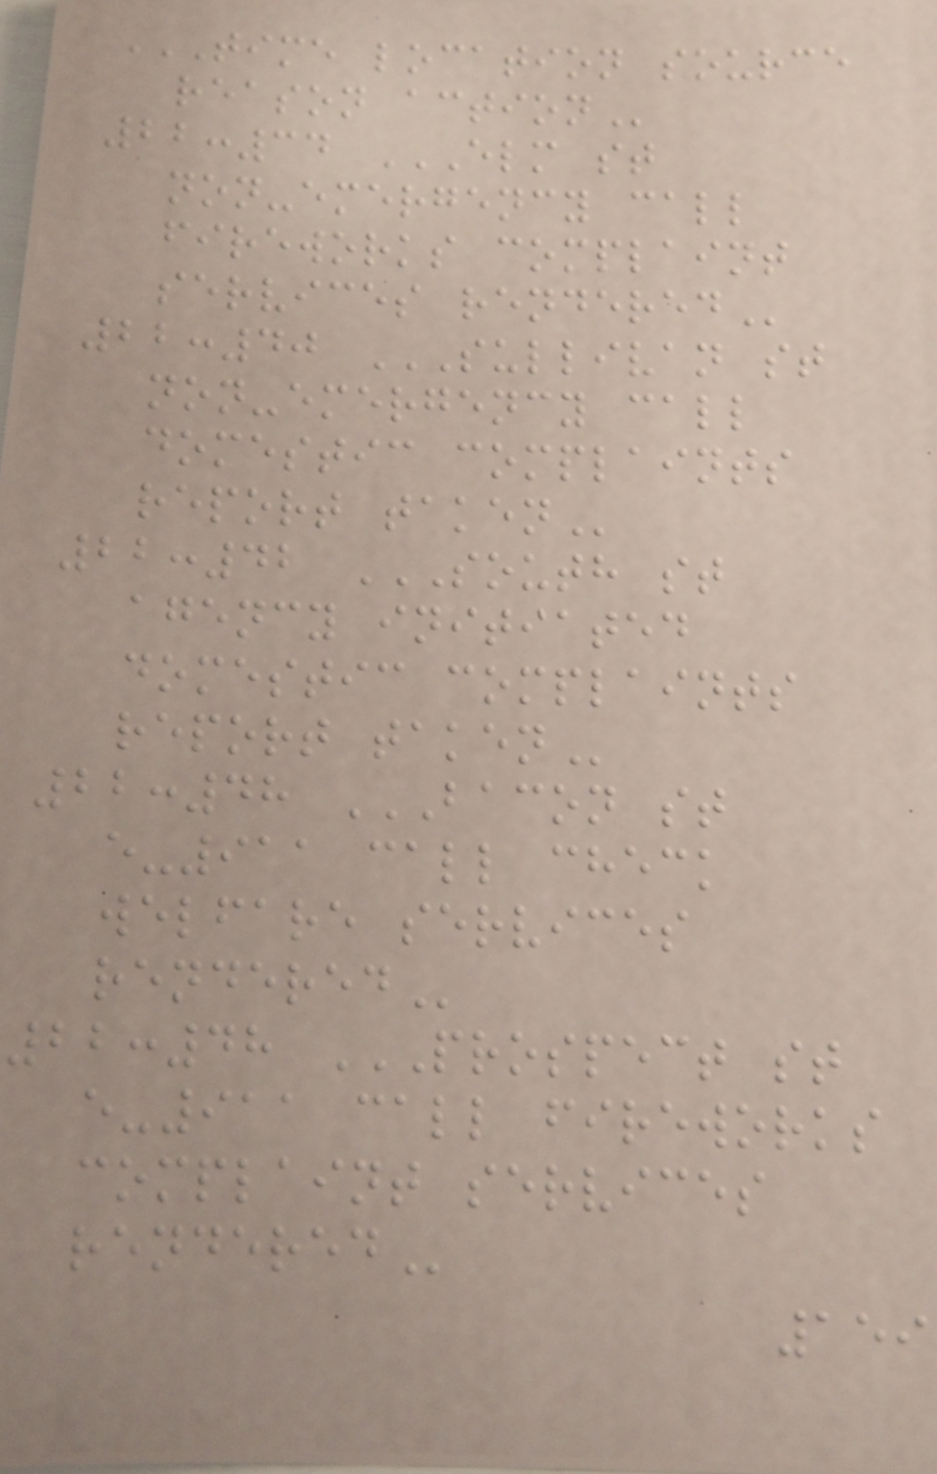TIME LOCATION SOURCE
REASON ACTION
22:34 ELM ST
NON-EMERGENCY CALL
FIREWORKS COMPLAINT
SERVICES RENDERED
22:40 SULLIVAN ST
NON-EMERGENCY CALL
DOMESTIC COMPLAINTS
REPORT TAKEN
22:42 SOUTH ST
AGENCY INITIATED
DOMESTIC COMPLAINTS
REPORT TAKEN
22:48 BACON ST
E-911 CALL CHECK
WELFARE SERVICES
RENDERED
22:48 PROSPECT ST
E-911 CALL FIREWORKS
COMPLAINT SERVICES
RENDERED
159
